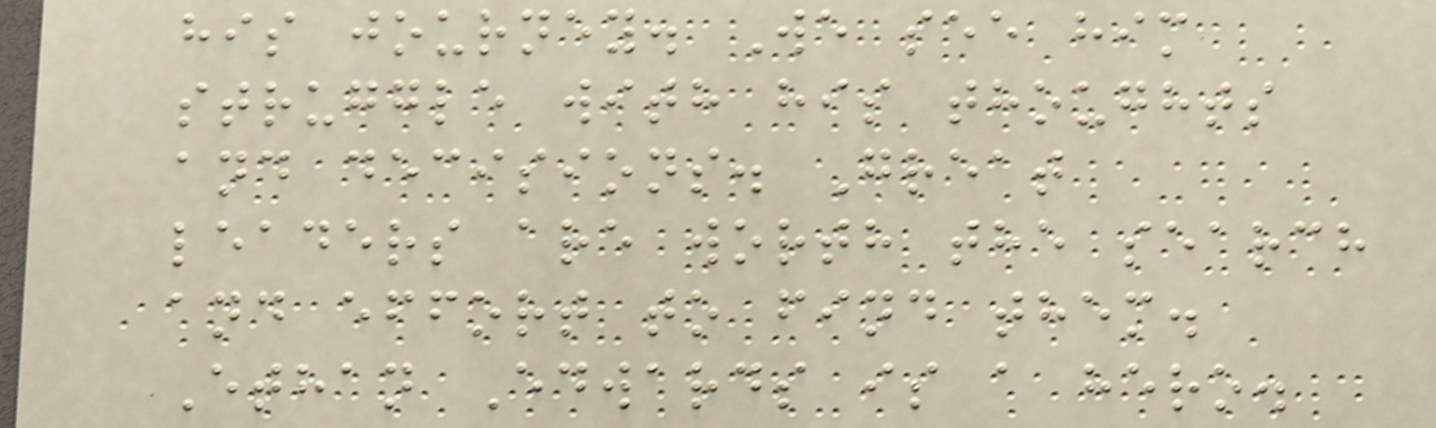his journey. We see him
struggle with his thoughts
and decisions. Great
leaders are worth the search
and effort to find them.
Ethan Edwards is a hero.
